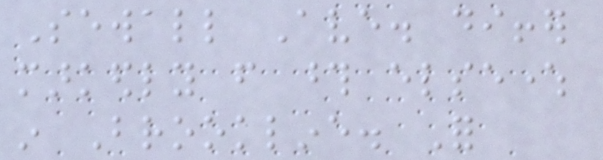Sewall Ave. differ
markedly from those elsewhere
in Brookline. For
